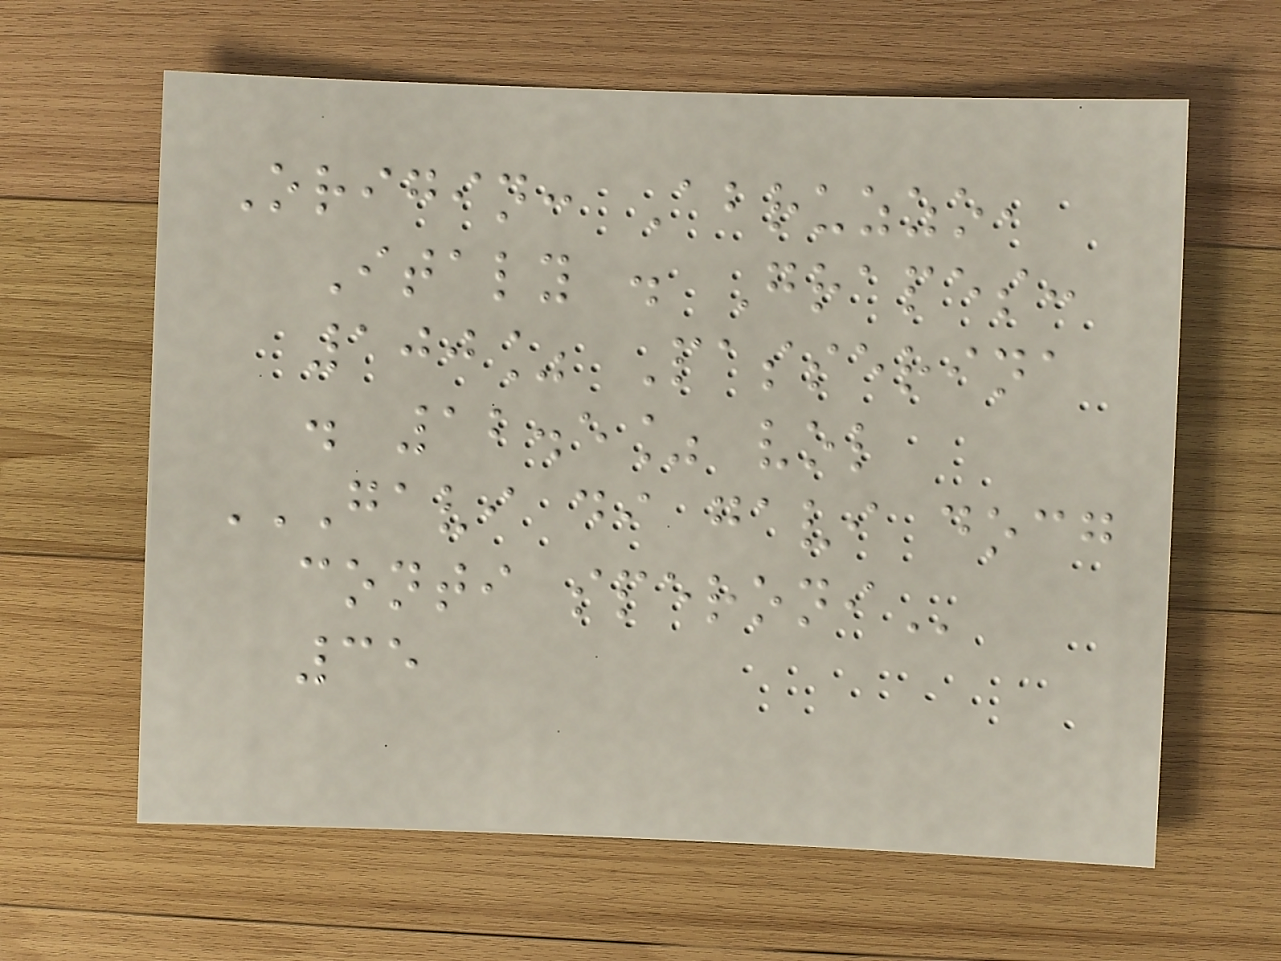Origin: Abruzzo,
Italy . Grapes:
100% Passerina
. 12.5% vol
GAVI DI GAVI DOCG
CONTI SPERONI
35
